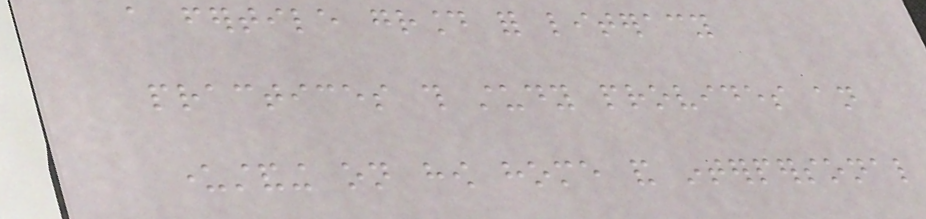a fertile ground for literacy
practices this study provides an
understanding on how home and interpersonal
